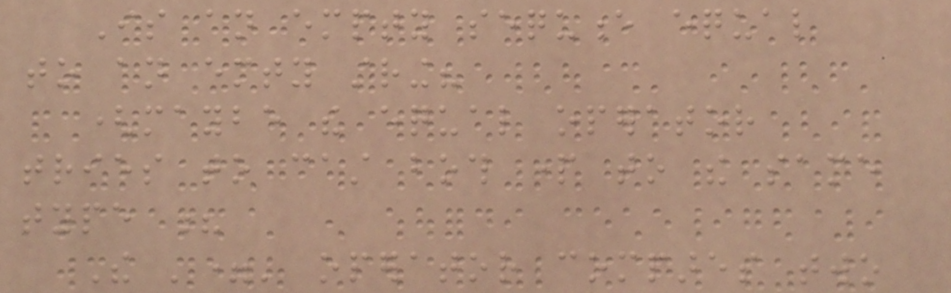Is an empty sequence equal
to an emty string?
(maybe the equal operator
tries to cast both part to the same
type ?
The '=' operator compares two
